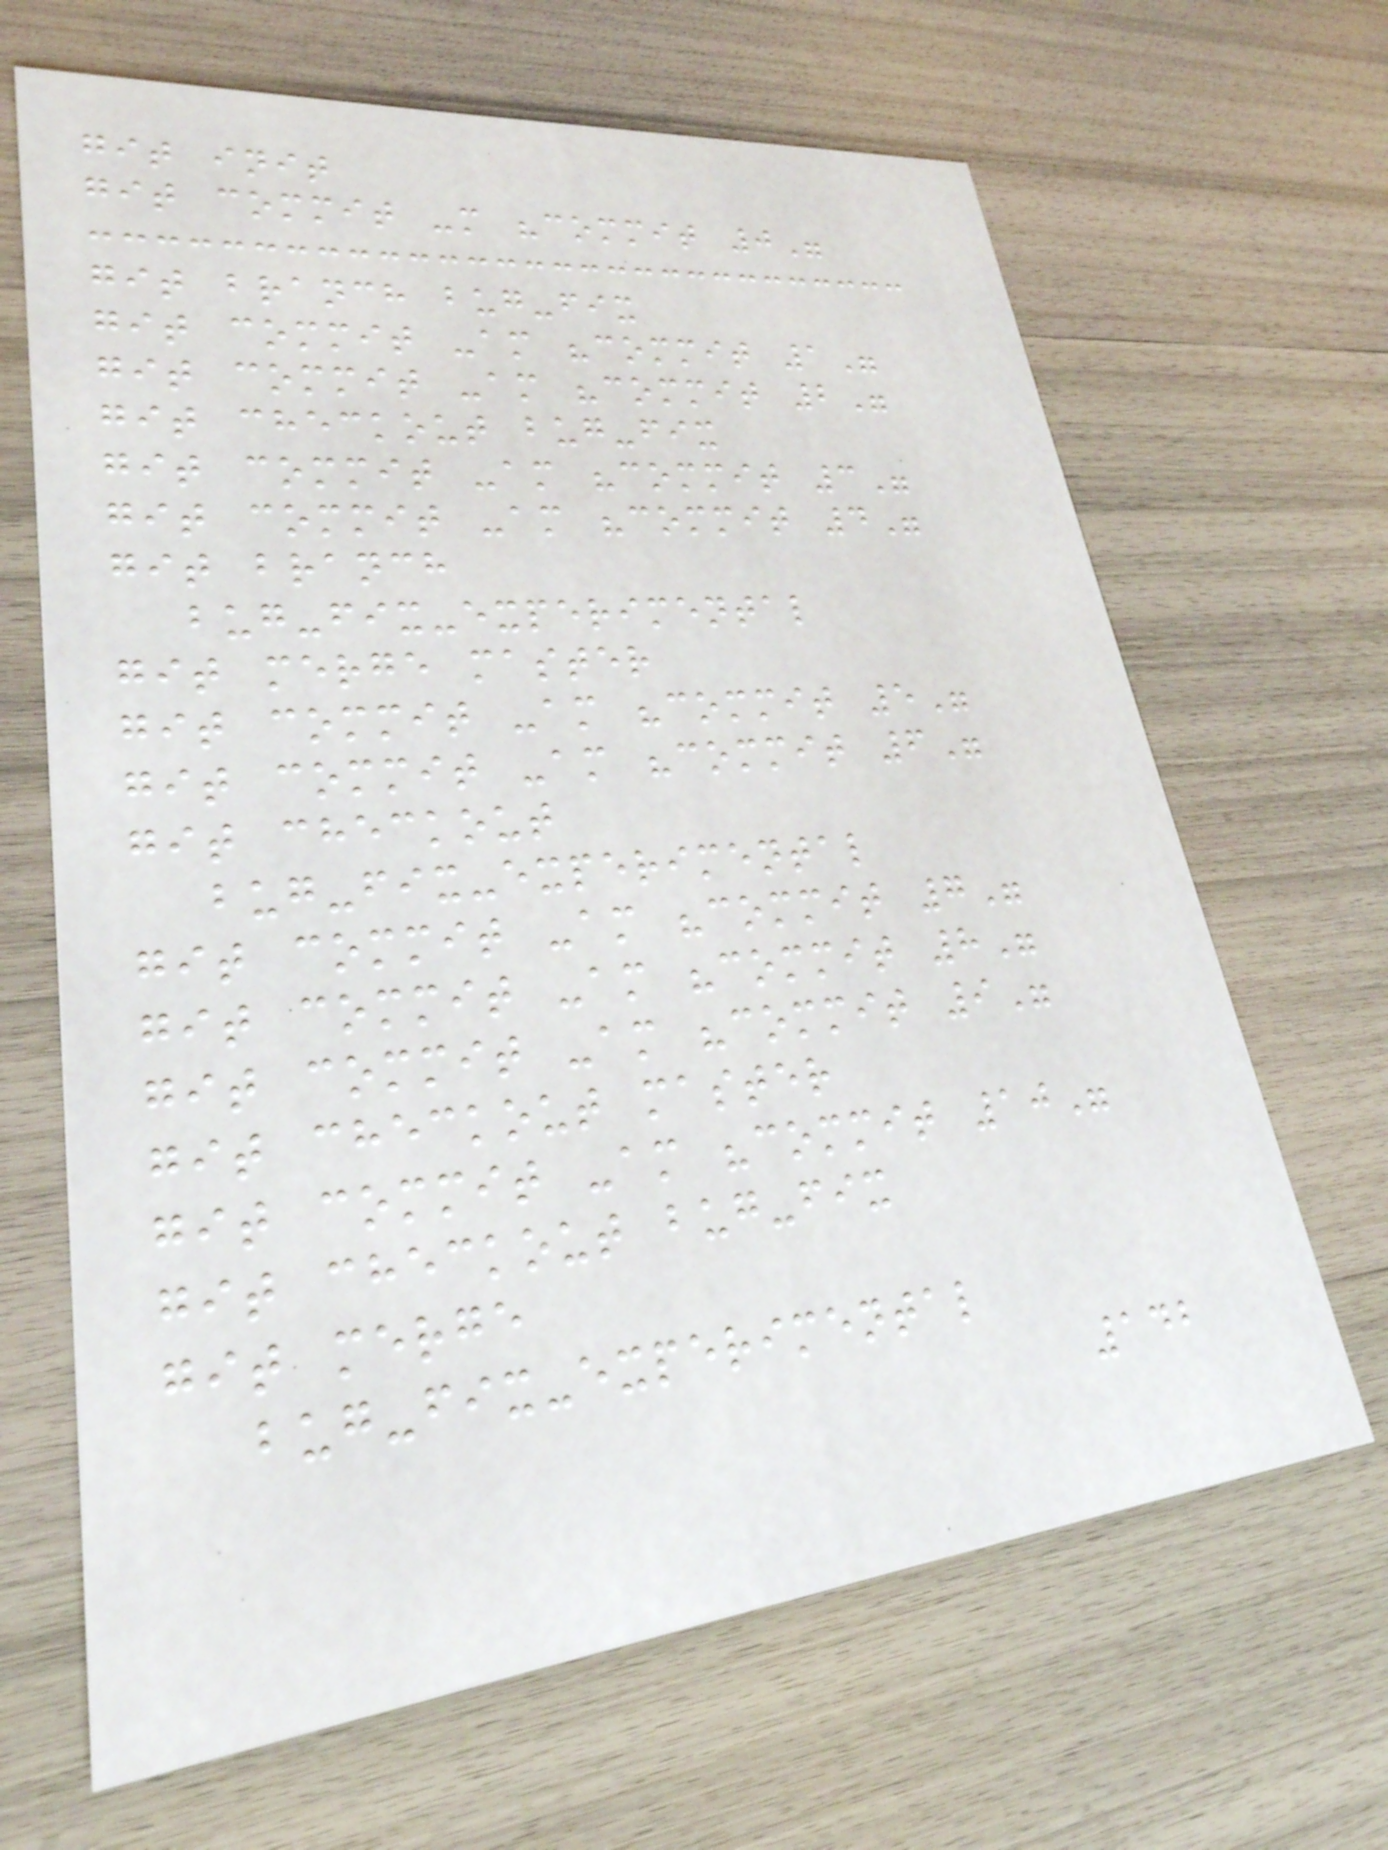git init
git commit -m "commit 0"
git branch bug-fix
git commit -am "commit 1"
git commit -am "commit 2"
git checkout bug-fix
git commit -am "commit 3"
git commit -am "commit 4"
git branch
bug-fix-experimental
git merge master
git commit -am "commit 5"
git commit -am "commit 6"
git checkout
bug-fix-experimental
git commit -am "commit 7"
git commit -am "commit 8"
git commit -am "commit 9"
git checkout master
git commit -am "commit 10"
git checkout bug-fix
git merge
bug-fix-experimental
142
